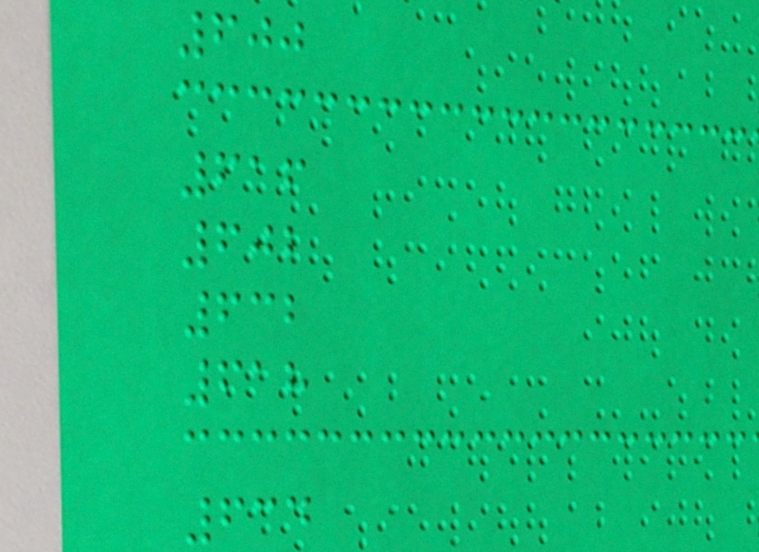600
616
602
632
618
634
